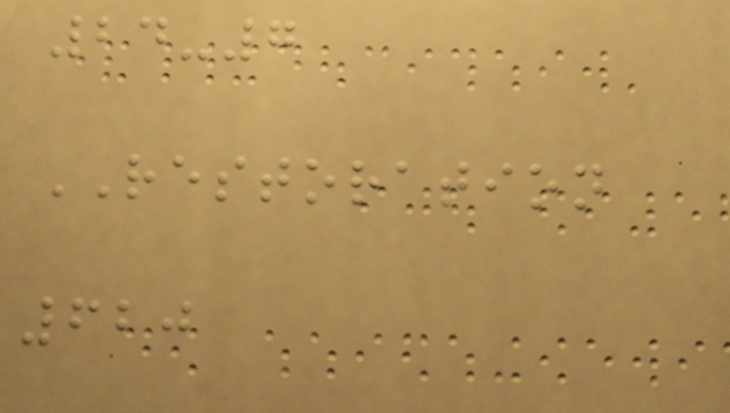24-7
RESTORATION
620
